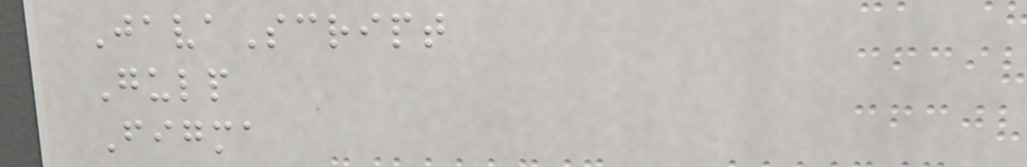JavaScript
Gulp
Figma
